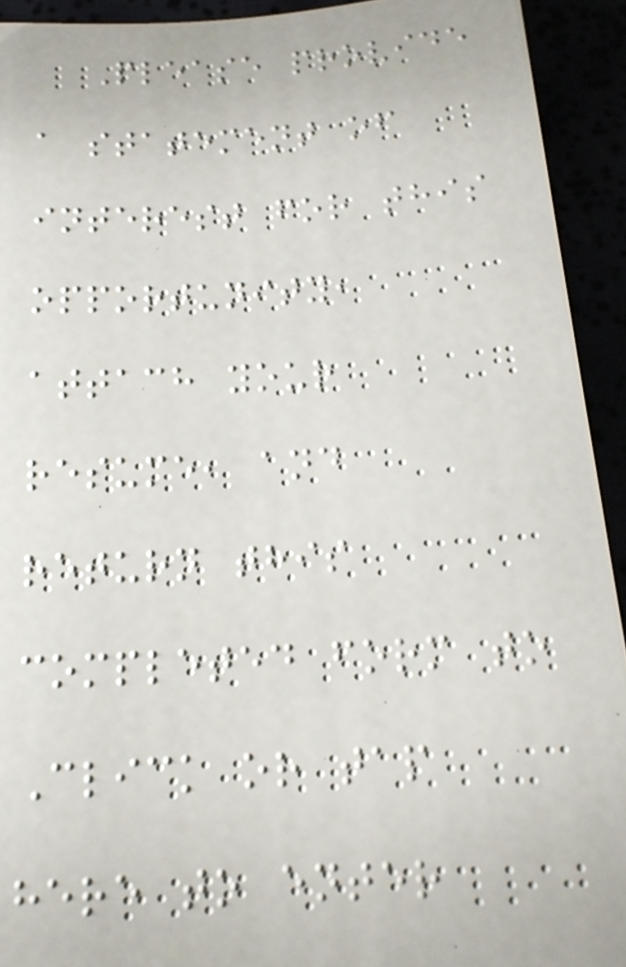Please provide
a statement of
interest for this
opportunity,
attach your
resume, and
return this
completed form to
Click or tap
here to enter
